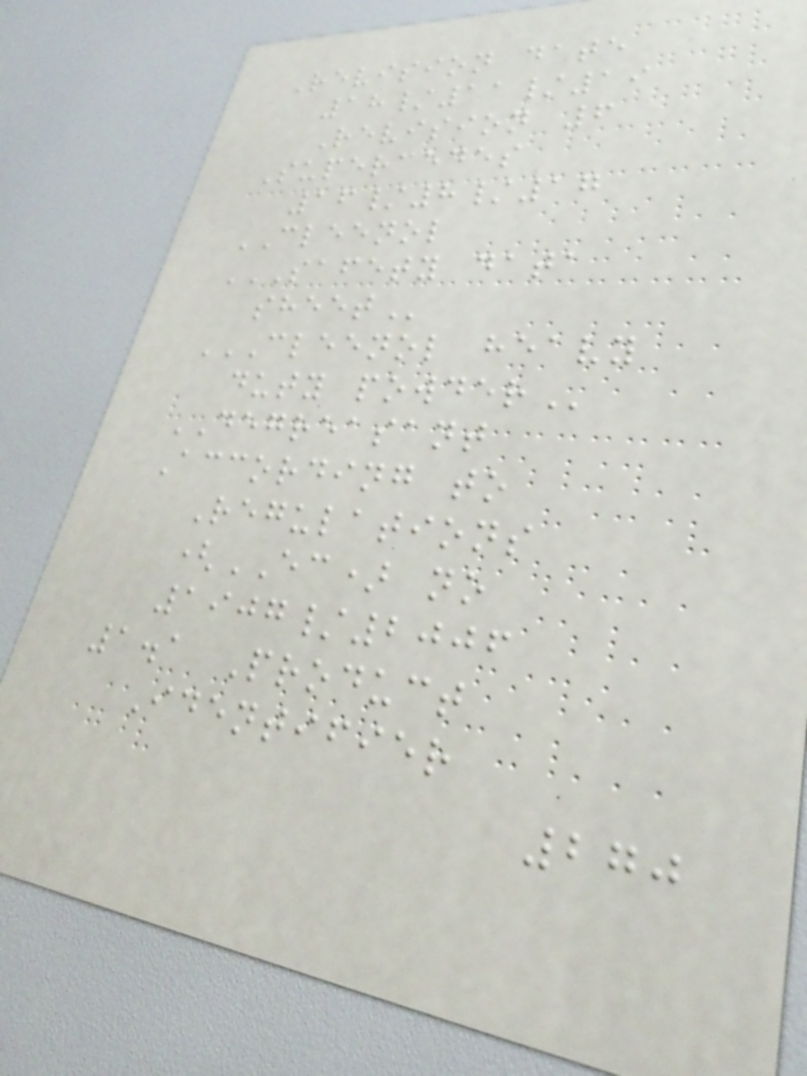Revision date
18/11/19
Revision 6
Supercedes
16/8/17
CLEENOL
SAFETY DATA
SHEET
CLEENOL HEAVY
DUTY POWDER
DEGREASANT
According to
Regulations
(EC) no
1907/2006
1.1 Product
Identifier
270
